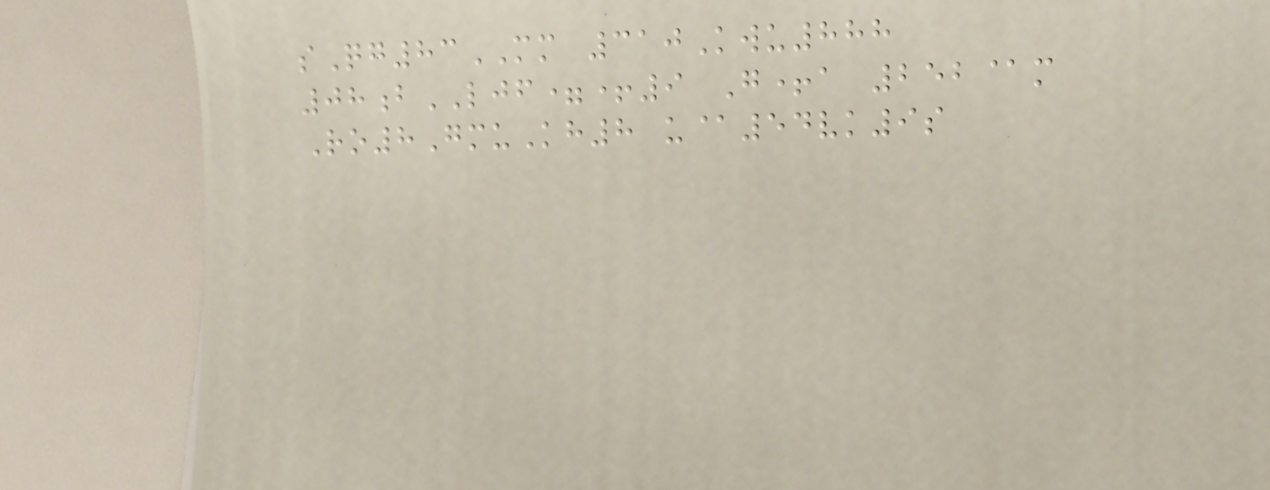sQg83MM 310Kwu888
08bLJF=+9 G+a 252@m
Ro8GmuKh8 u@54vk9s
